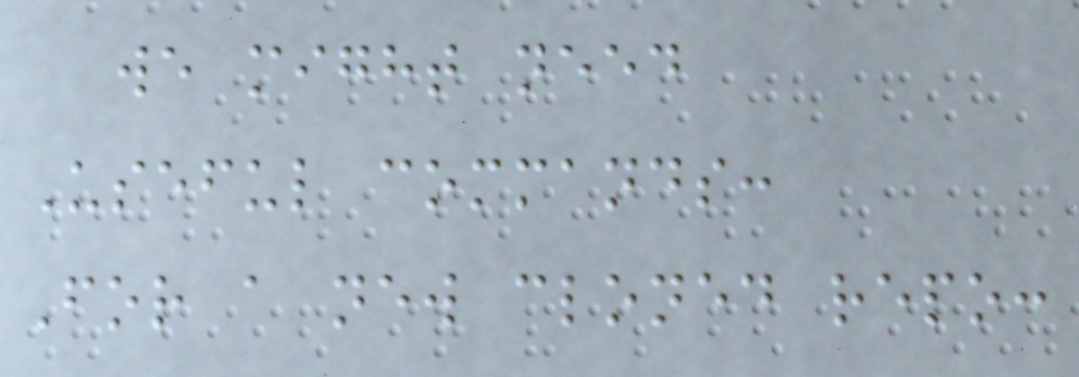we might need
Useful commands:
For a new cloned repo:
